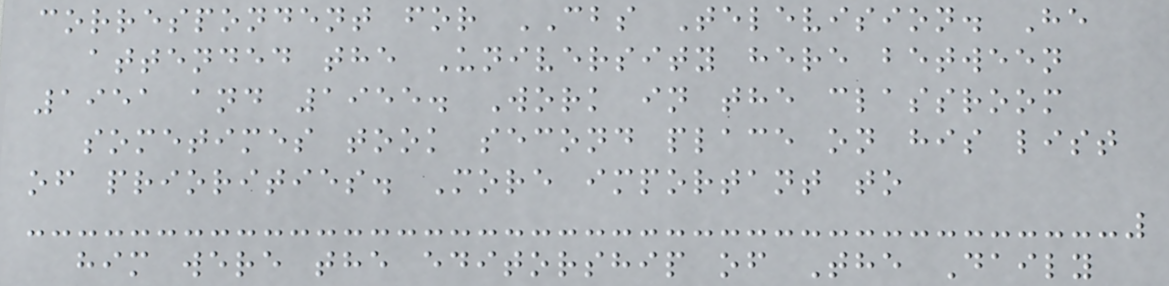correspondent for CBS Television. He
attended the University here between
1951 and 1955. Work in the classroom
sometimes took second place on his list
of priorities. More important to
him were the editorship of The Daily
